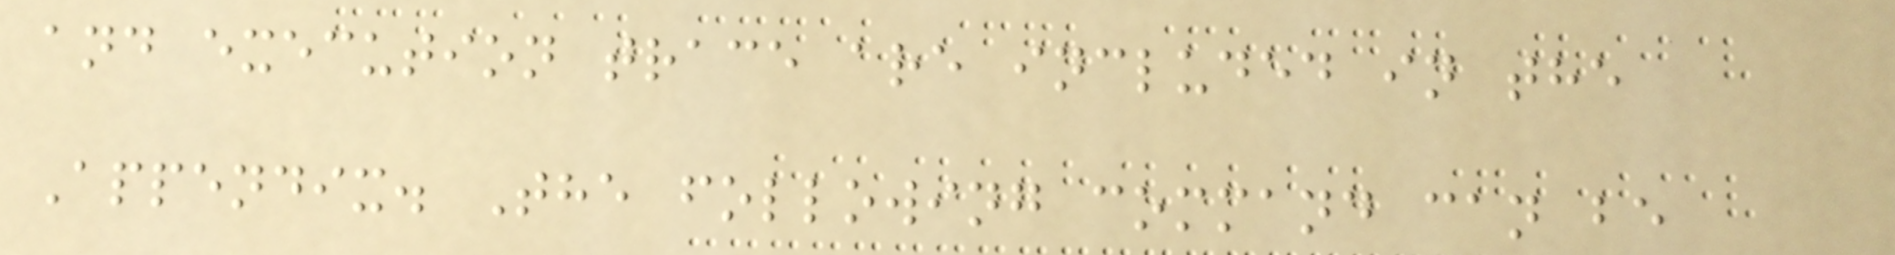and execution trace are included in the
Appendix. The following command can be
